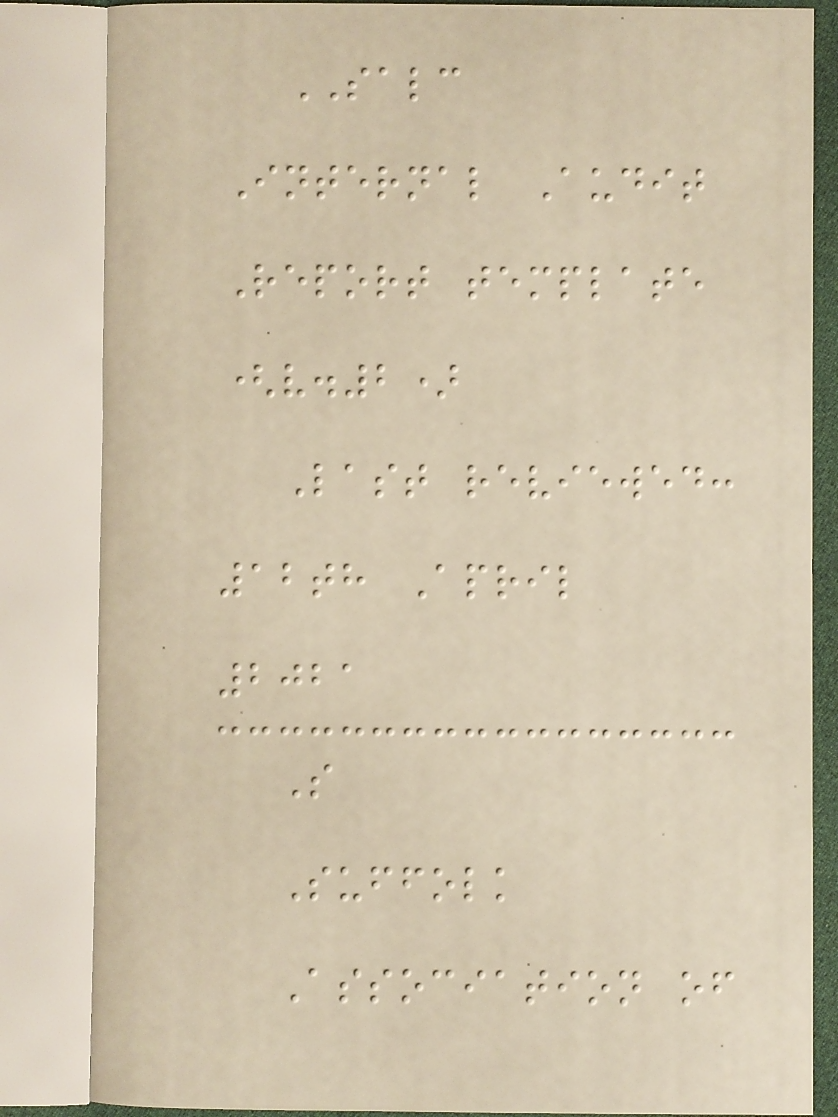SALC
Internal Audit
Report template
(v.2)
Last reviewed:
12th April
2021
S
Suffolk
Association of
